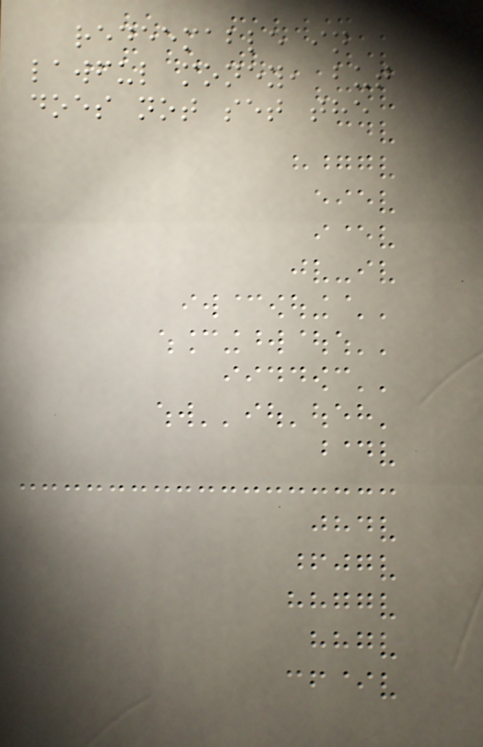redeemable in
lawful money, but
does not set the
